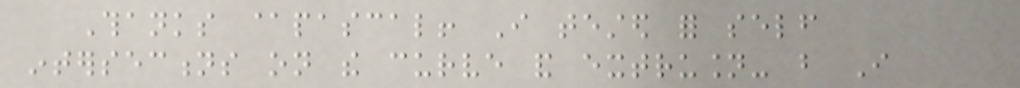Thanks @pascal! I tested for self
intersections on the curve and extrusion- but I
